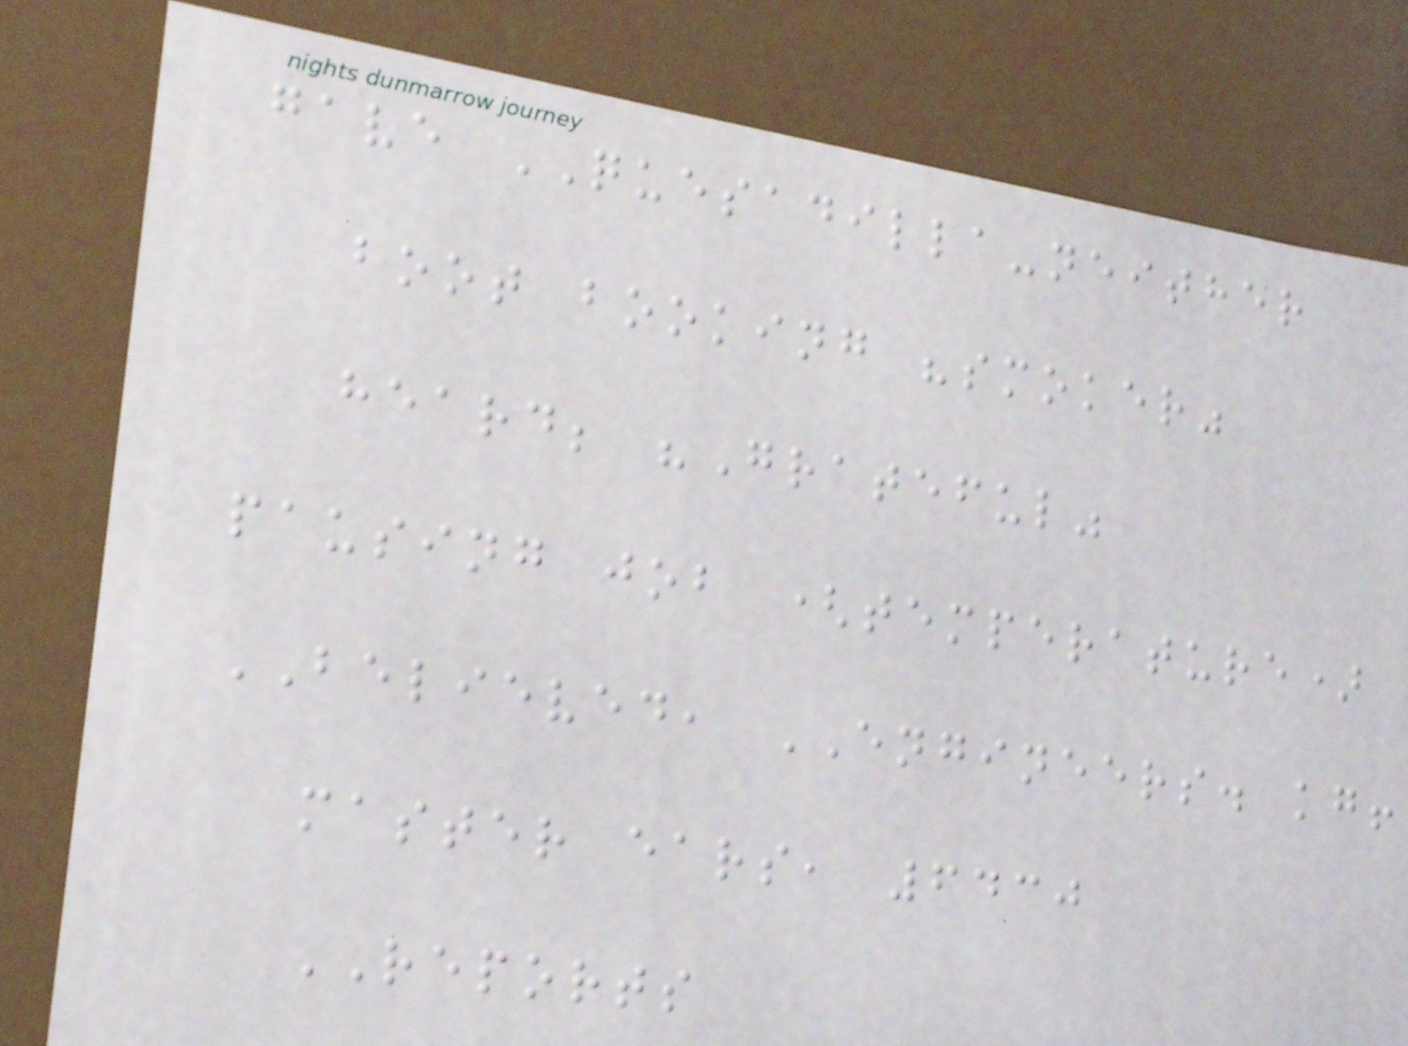gave QUESADILLA-neither
boot booking "smoker"
heard; "Grateful"
pausing job (temperature)
BELIEVED, ENGINEERS. kg!
master ears, 6430
REPORTS
